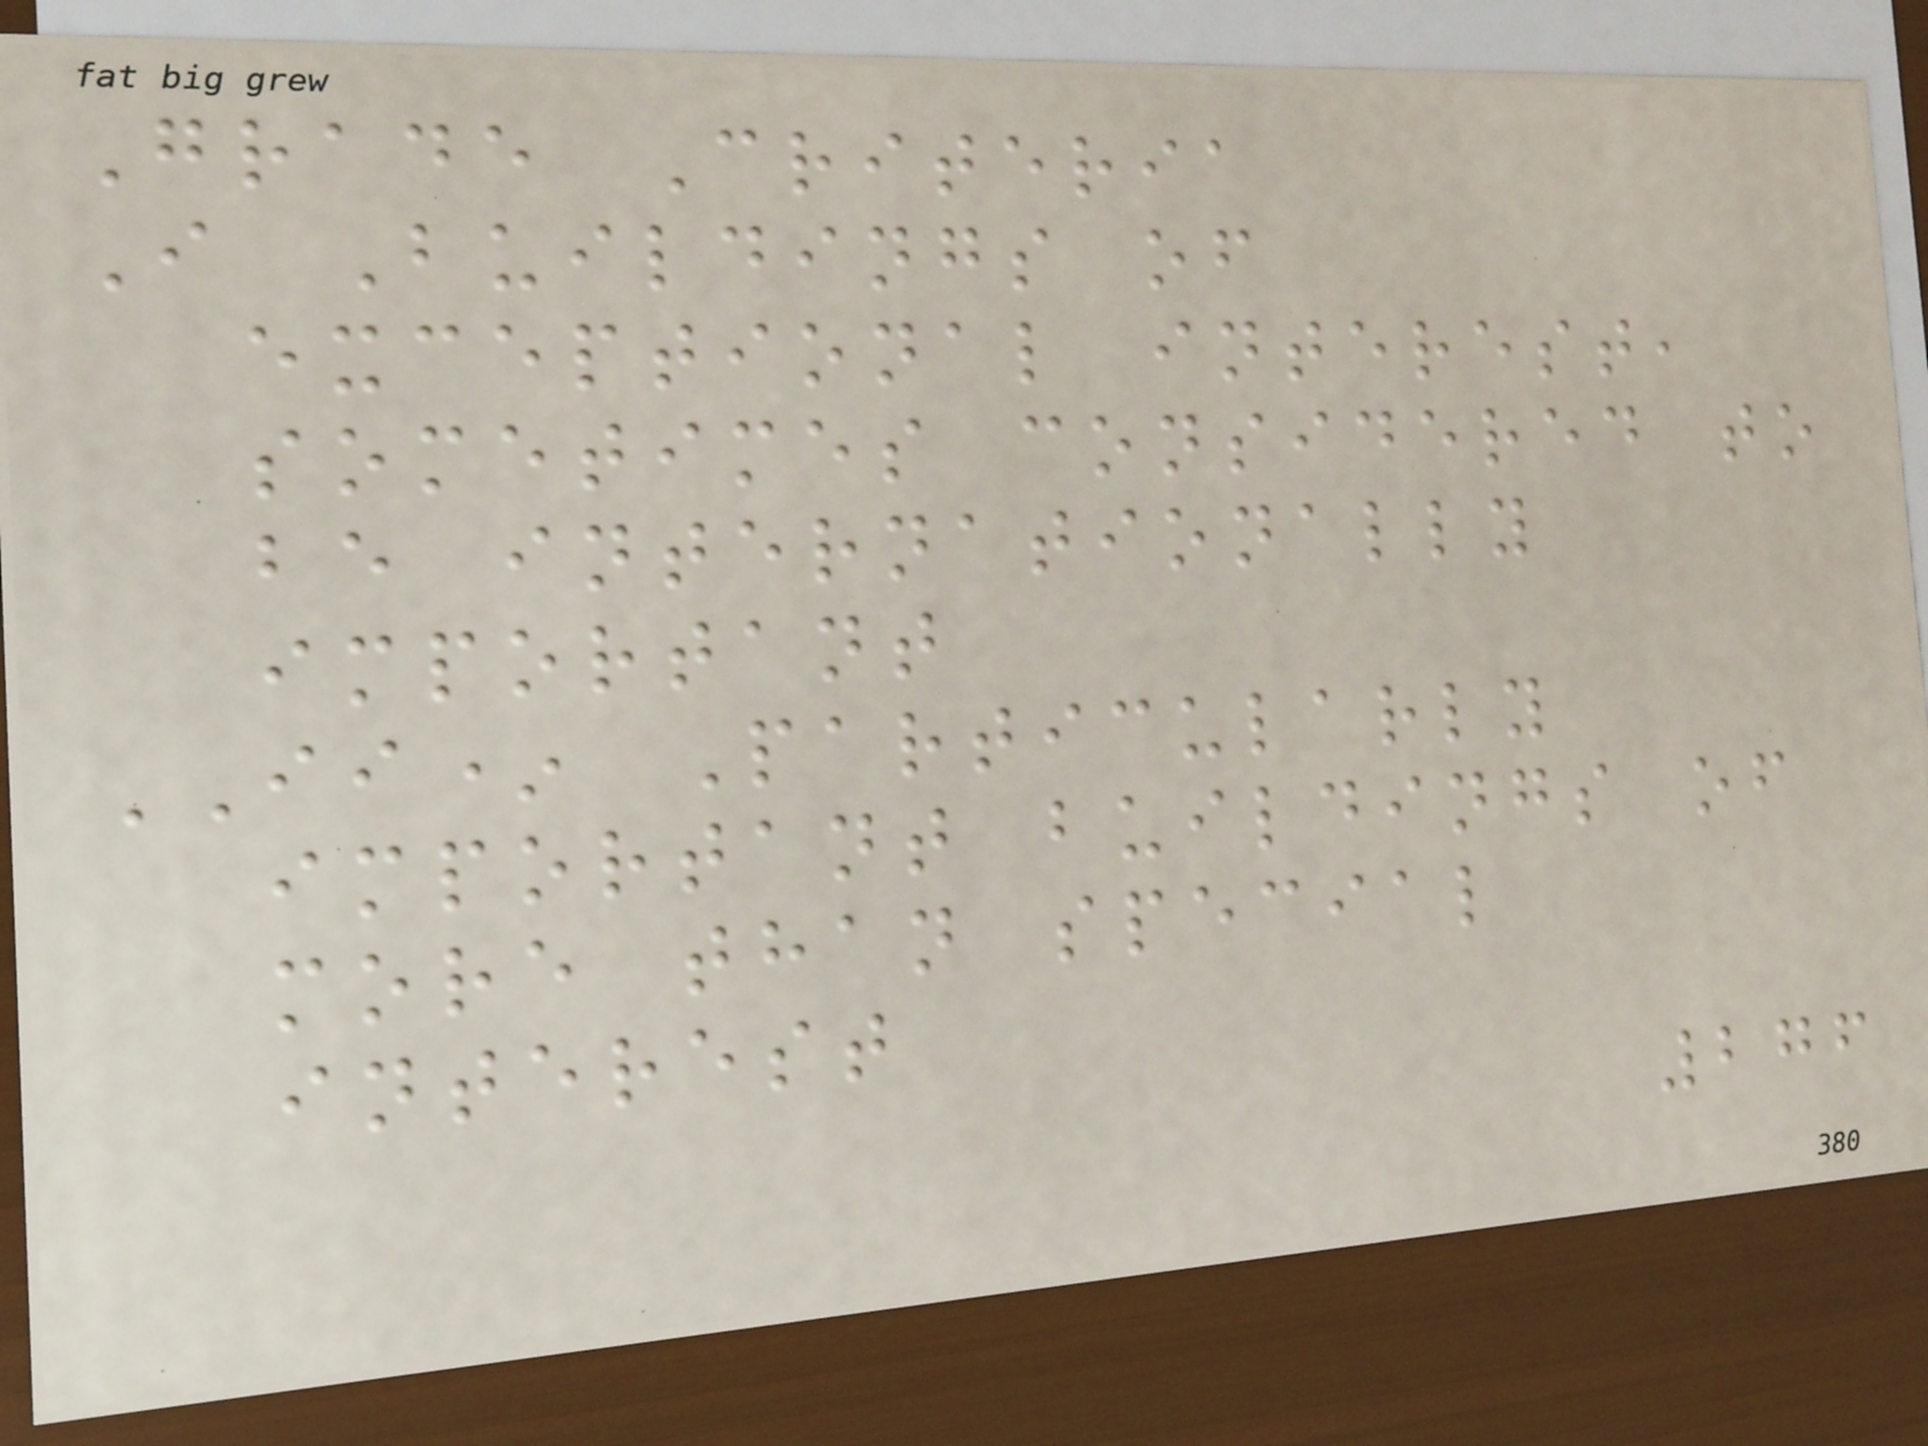Grade Criteria
I Buildings of
exceptional interest,
sometimes considered to
be internationally
important
II* Particularly
important buildings of
more than special
interest
276
